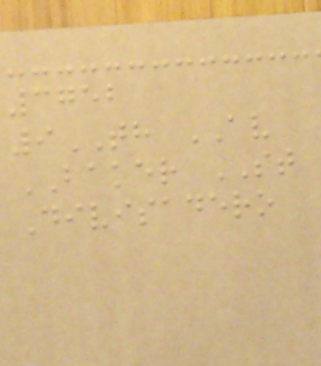3752
9TH AV
BAKER ST
Divisadero
